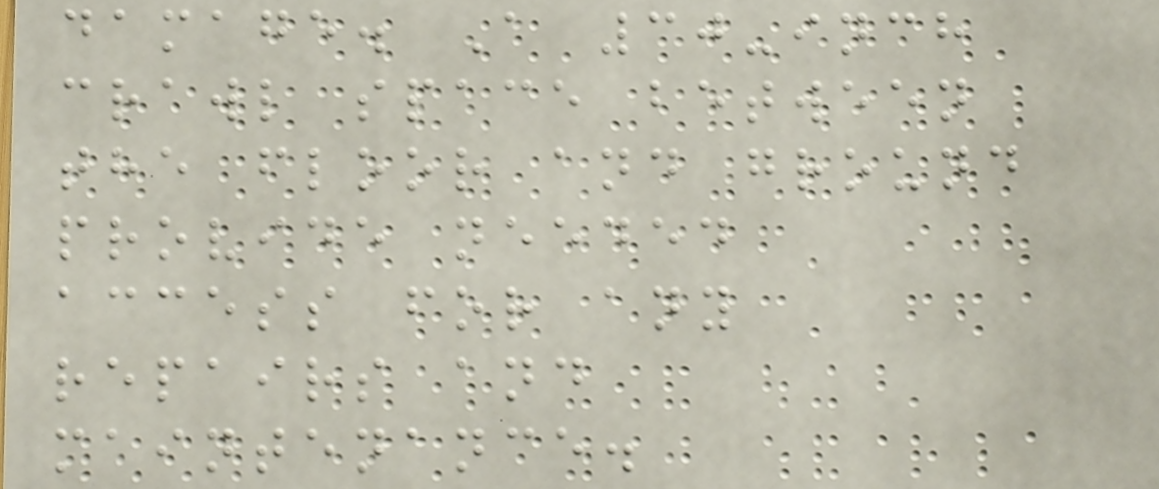damage. A 30-inch
crawl space between
the floor and ground
provide needed
access for any
repairs and
maintenance.
